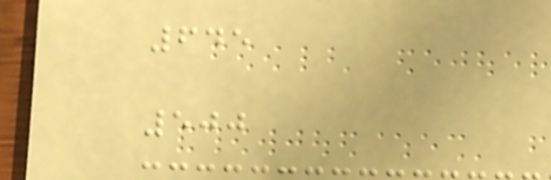645
500
